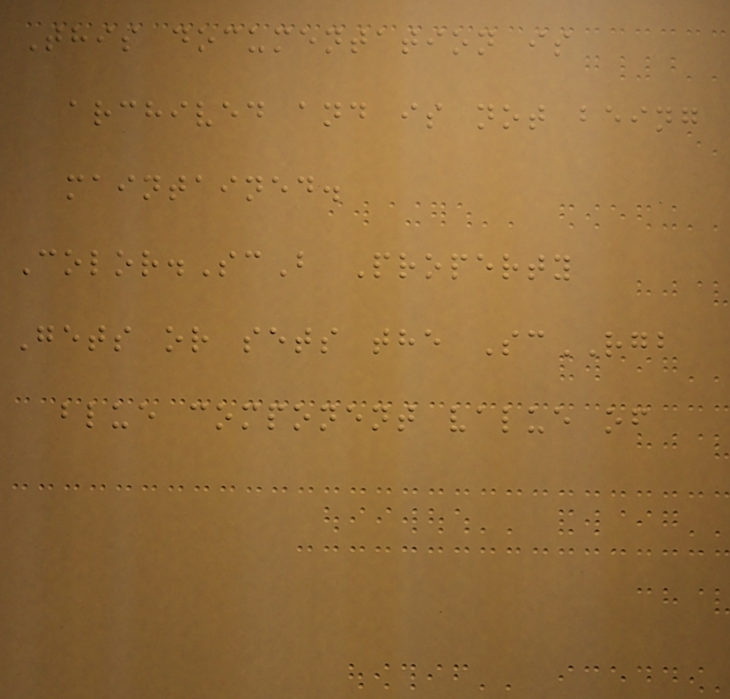This documentation is
archived and is not being
maintained.
Color.ScB Property
Gets or sets the ScRGB
blue component value of
